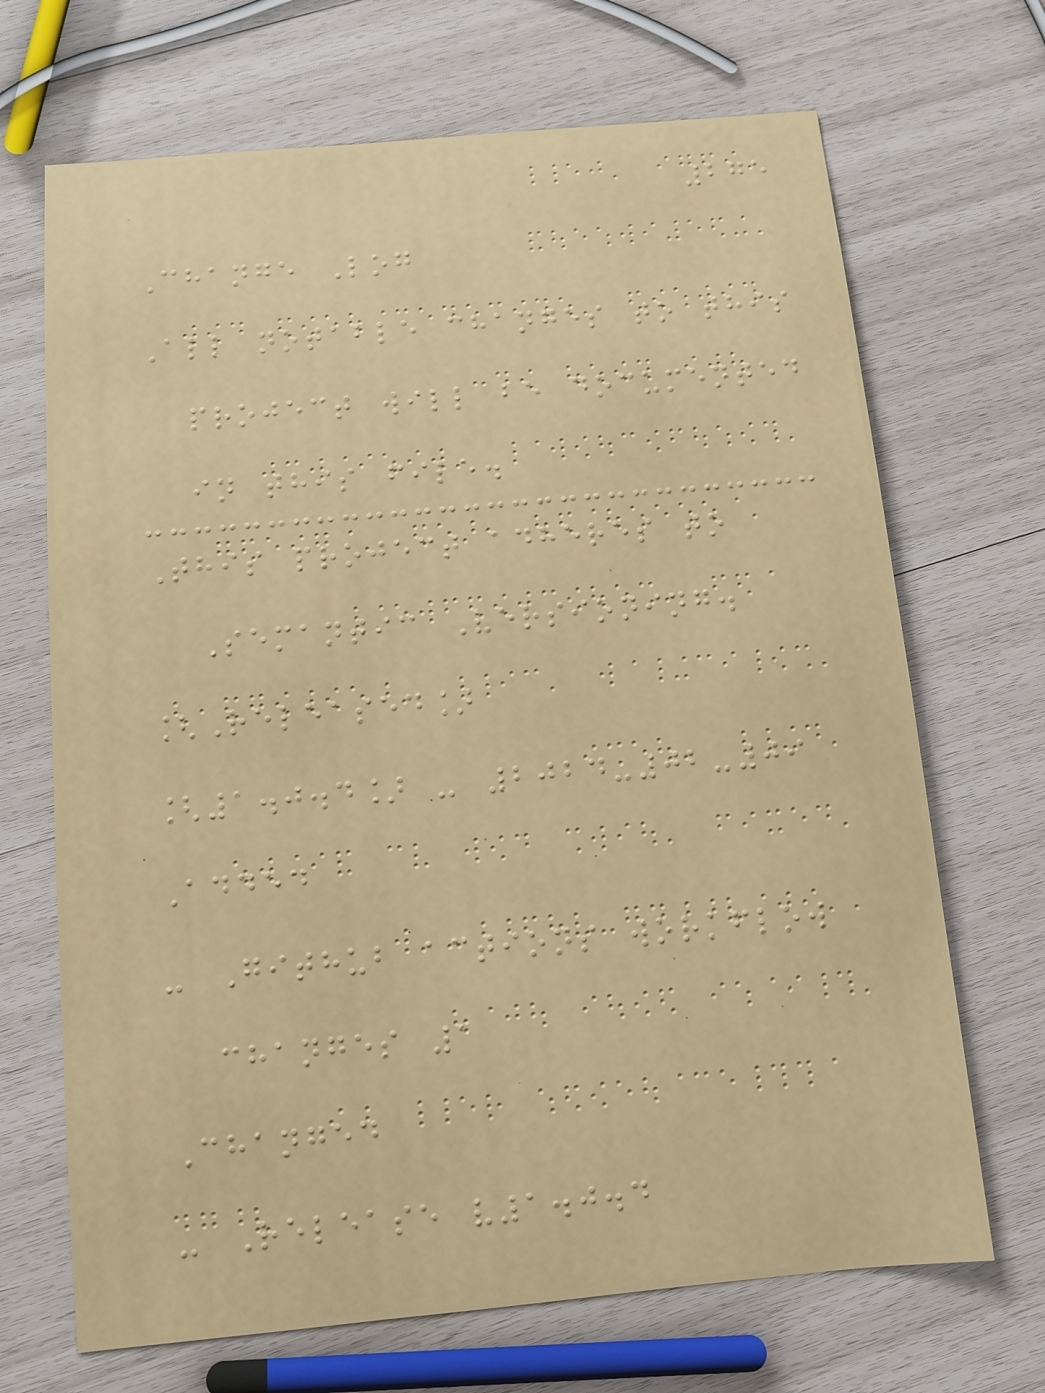275
Change Log
All notable changes to this
project will be documented
in this file.
This project adheres to
Semantic Versioning.
[Released]
[1.0.4] - 2024-02-09
Added
- Github actions workflow
changes 1
Changed
- Release v1.0.4
